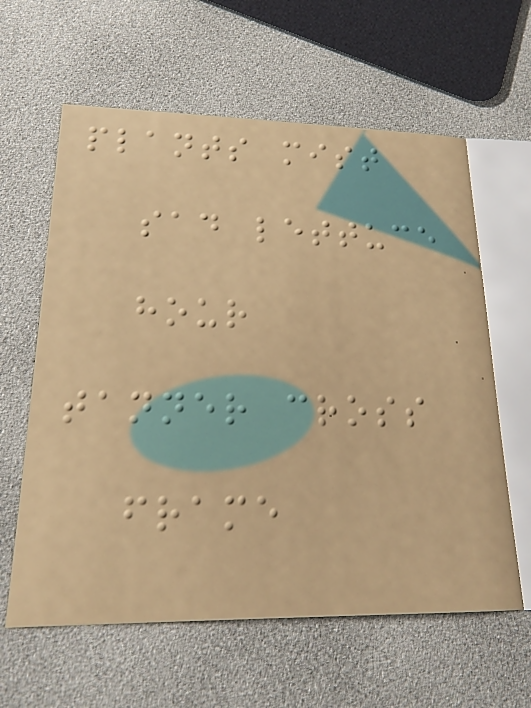plants mist
sad lettuce
hour
tanner cross
frame
